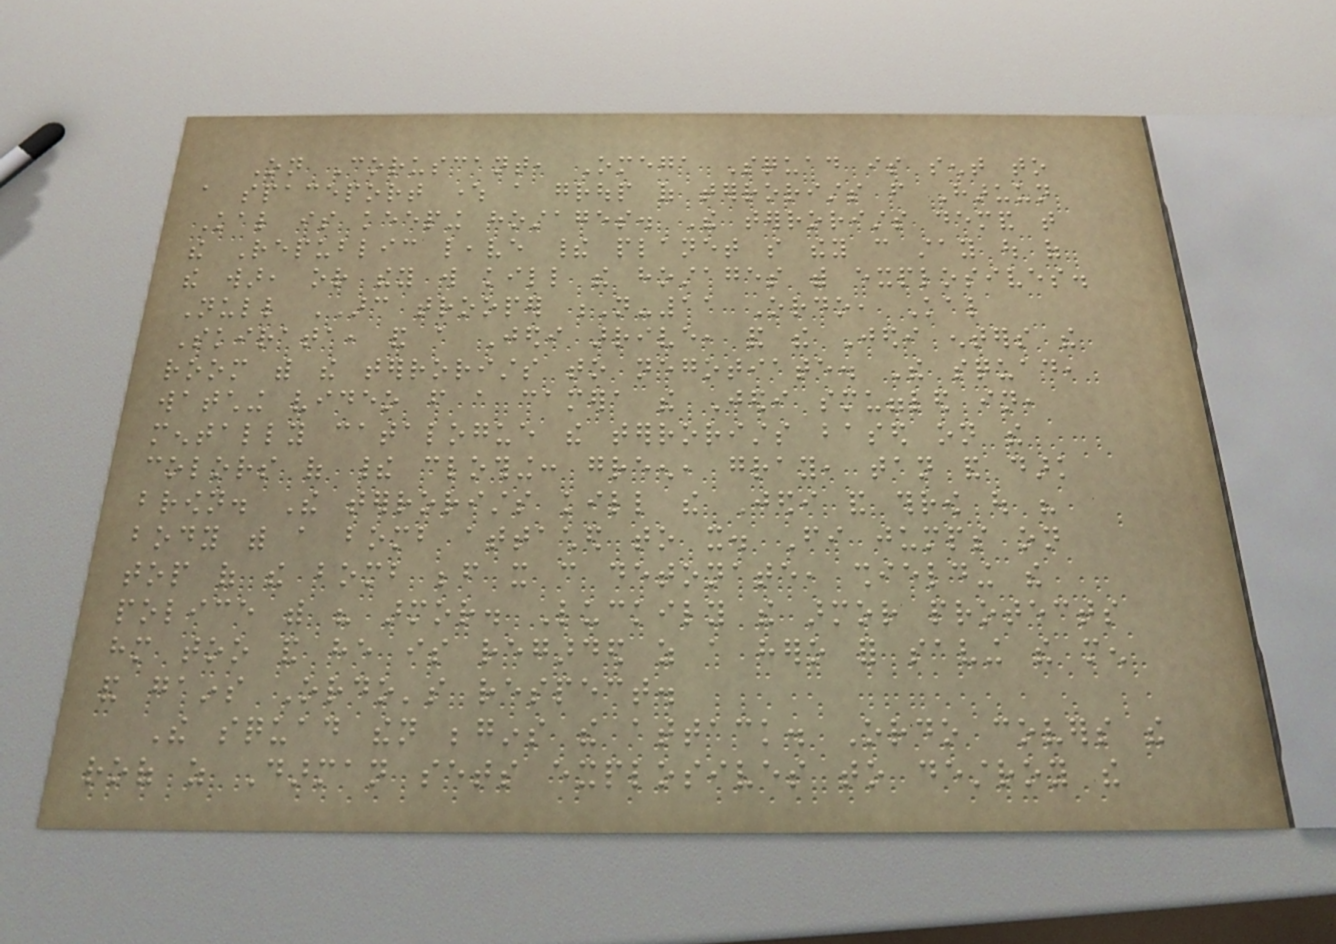On Coruscant, Omega Squad is sent to
a spaceport where a group of terrorists from Haruun
Kal is keeping hostages. The terrorists demand that
the Republic leave their planet so they can stay out of
the war, or they will kill the hostages with explosives.
Null ARC trooper N-11 Ordo, Kal
Skirata, and a Jedi arrive, and the Jedi enters the
room with the terrorists to negotiate. The squad,
watching video from a camera the Jedi smuggled in,
mentally catalogue the terrorists based on the
colors of their clothing: green, gray, tan and dark
brown. The terrorists kill the Jedi and throw out his
body with a bomb attached to it. Fi jumps on
top of the bomb before it can detonate, shielding the
police with his armor. Luckily the armor protects
him too and he is regarded as a hero for saving the men
and gains Ordo's respect.
The squad then begins the attack. Ordo covers the
roof as Darman sets explosives to destroy the
